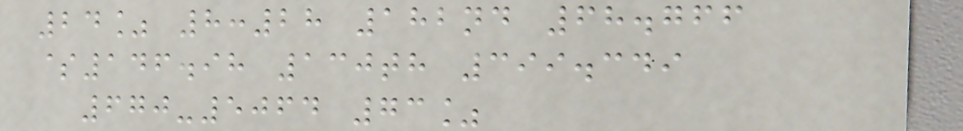24% 8:28 182nd 68.766
$146.98 130th 399.349
670-5064 73%
